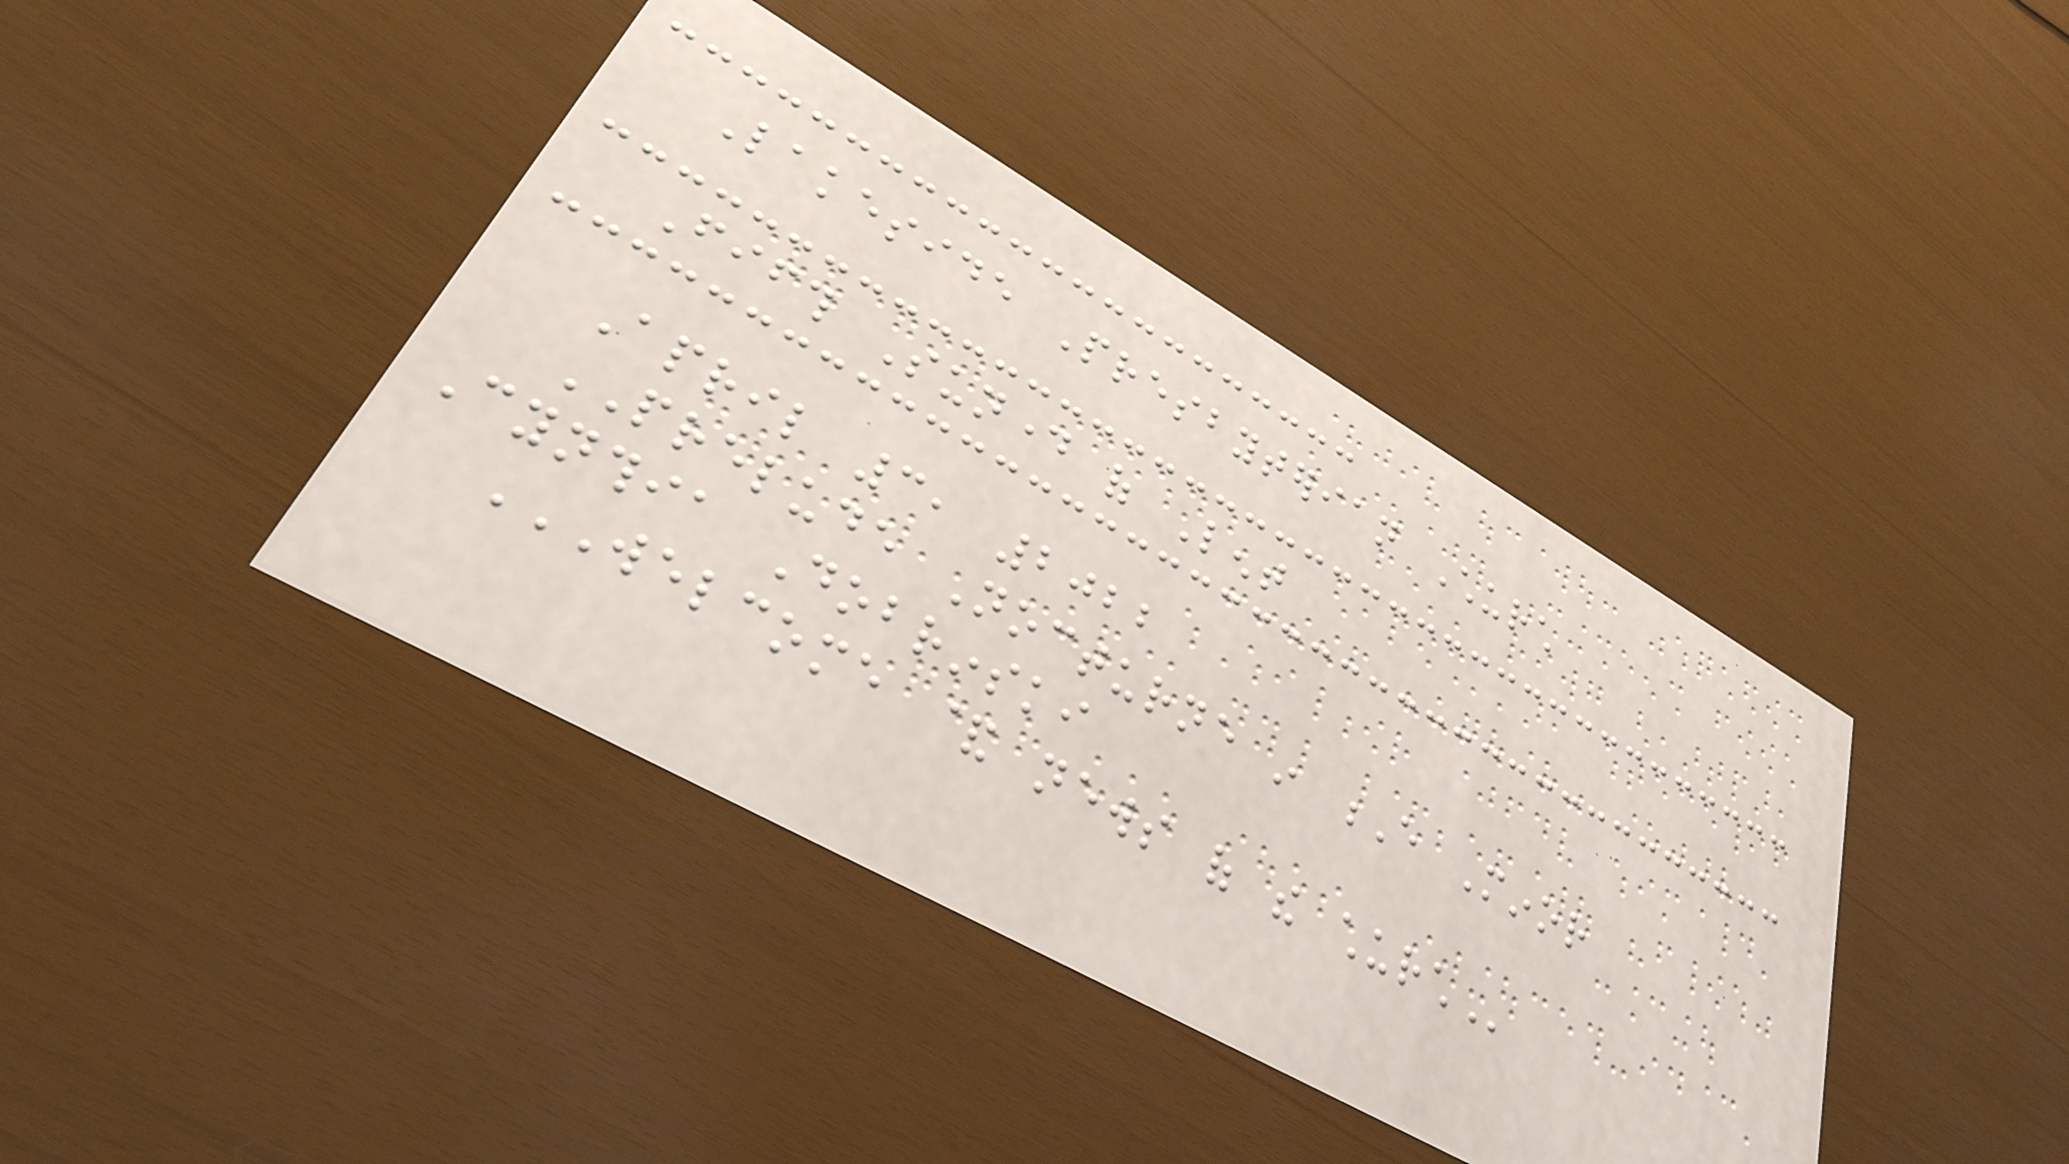Lakeside Presbyterian Church
Fifth Sunday of Lent
April 3, 2022
PRELUDE Nocturne in E Minor
Cynthia Dobrinski
WELCOME & NEWS OF THE CHURCH
